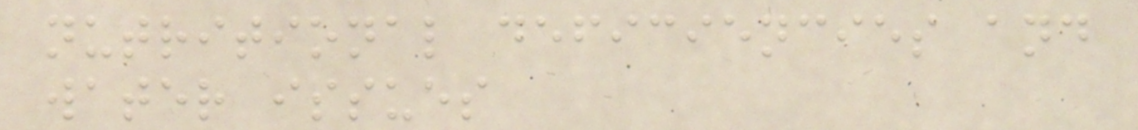nutritional deficiencies and
water issues
